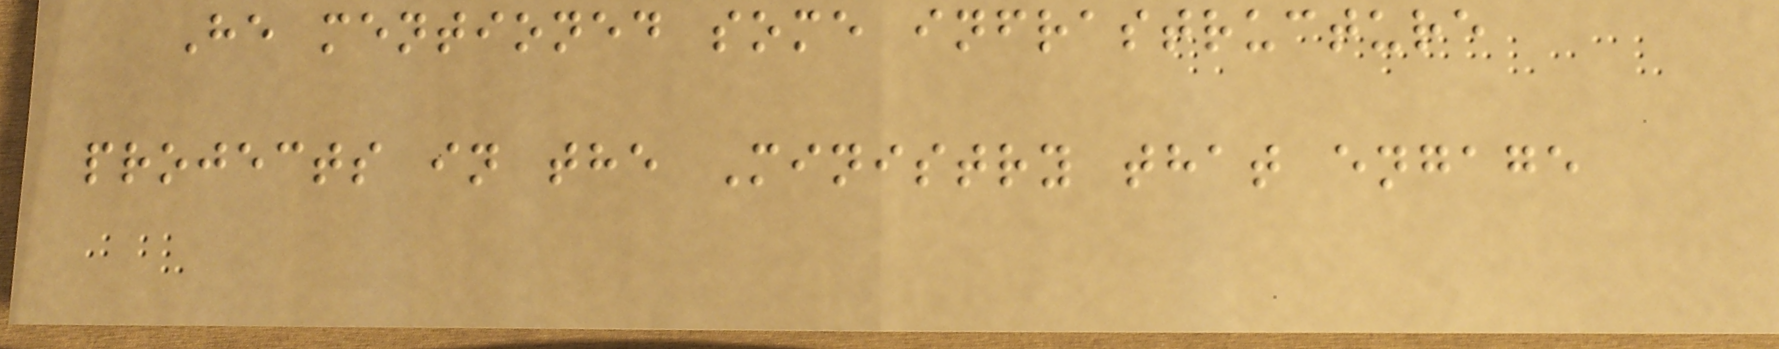He mentioned some infrastructure
projects in the Ministry that engage
